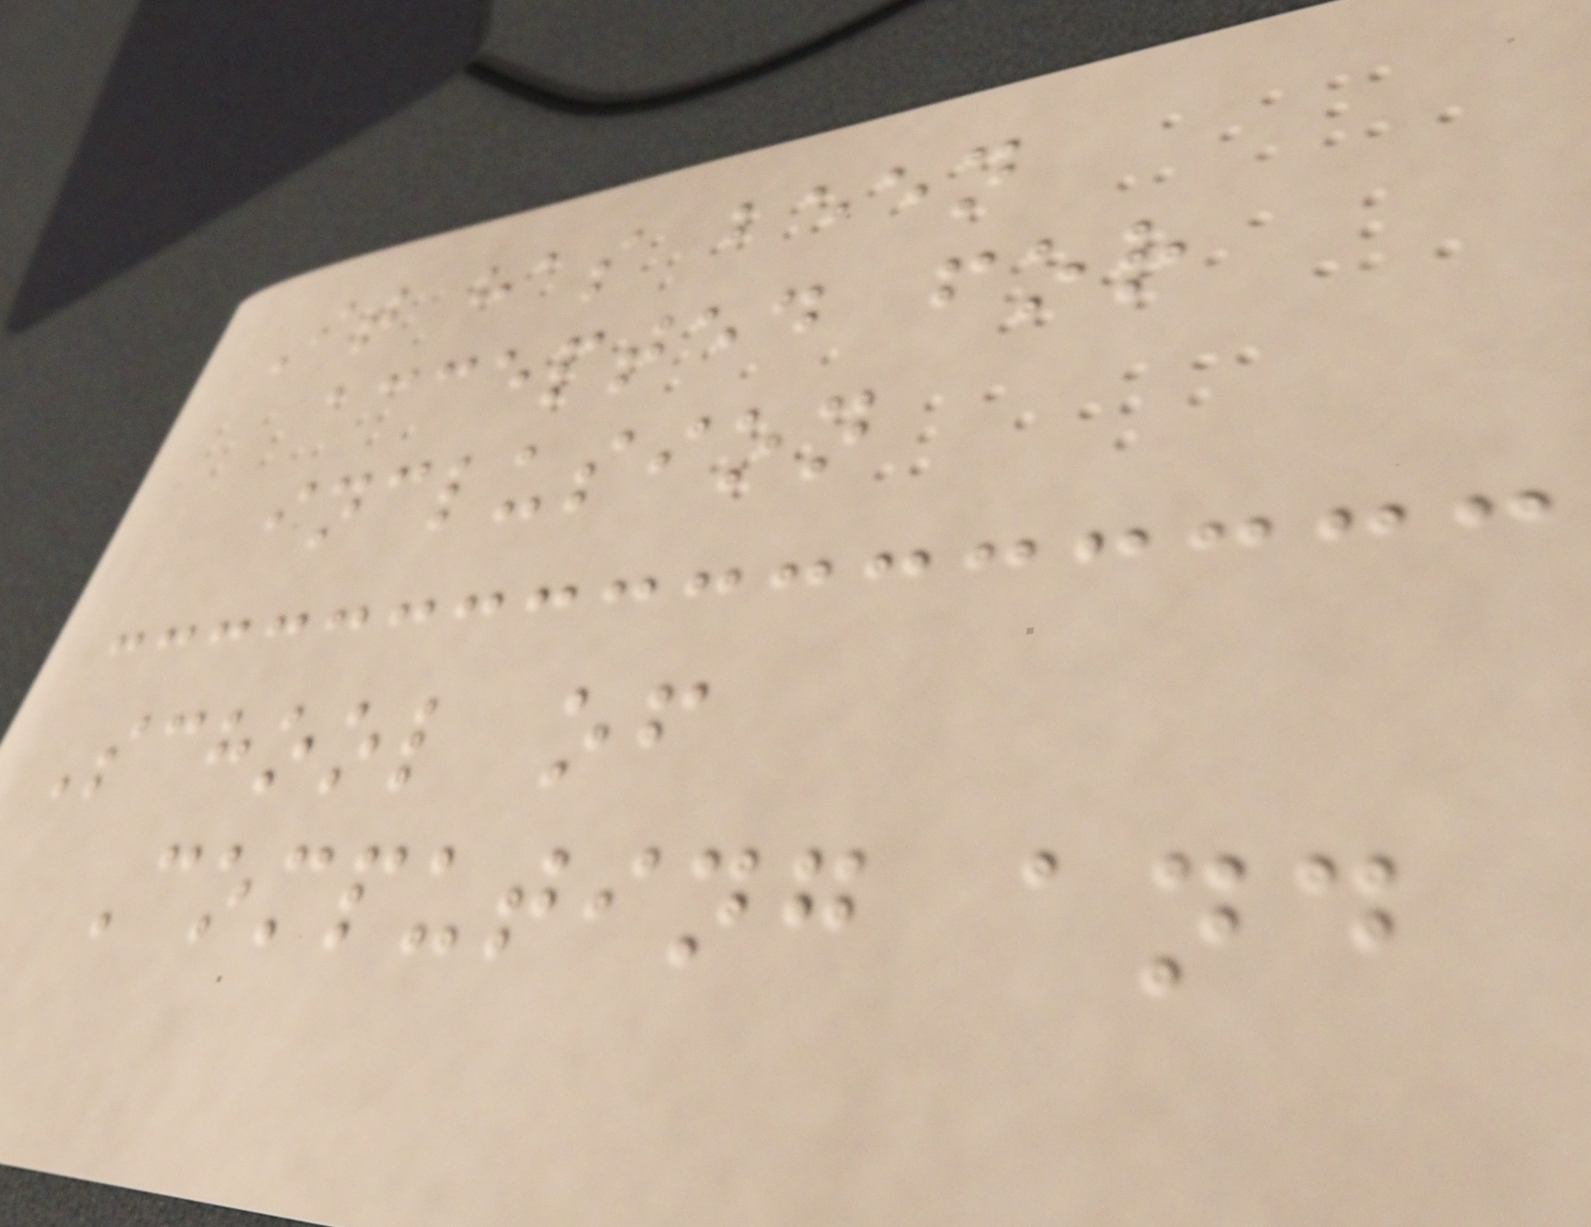It has been
accepted for
inclusion
School of
Computing and
